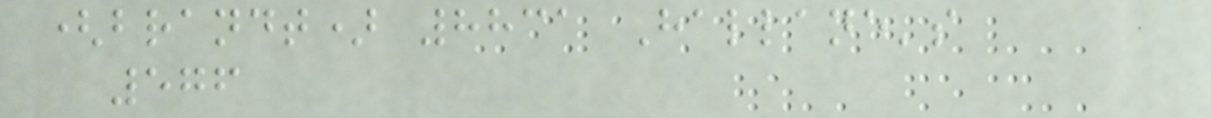(brandt) 8831 Hallane's
576
